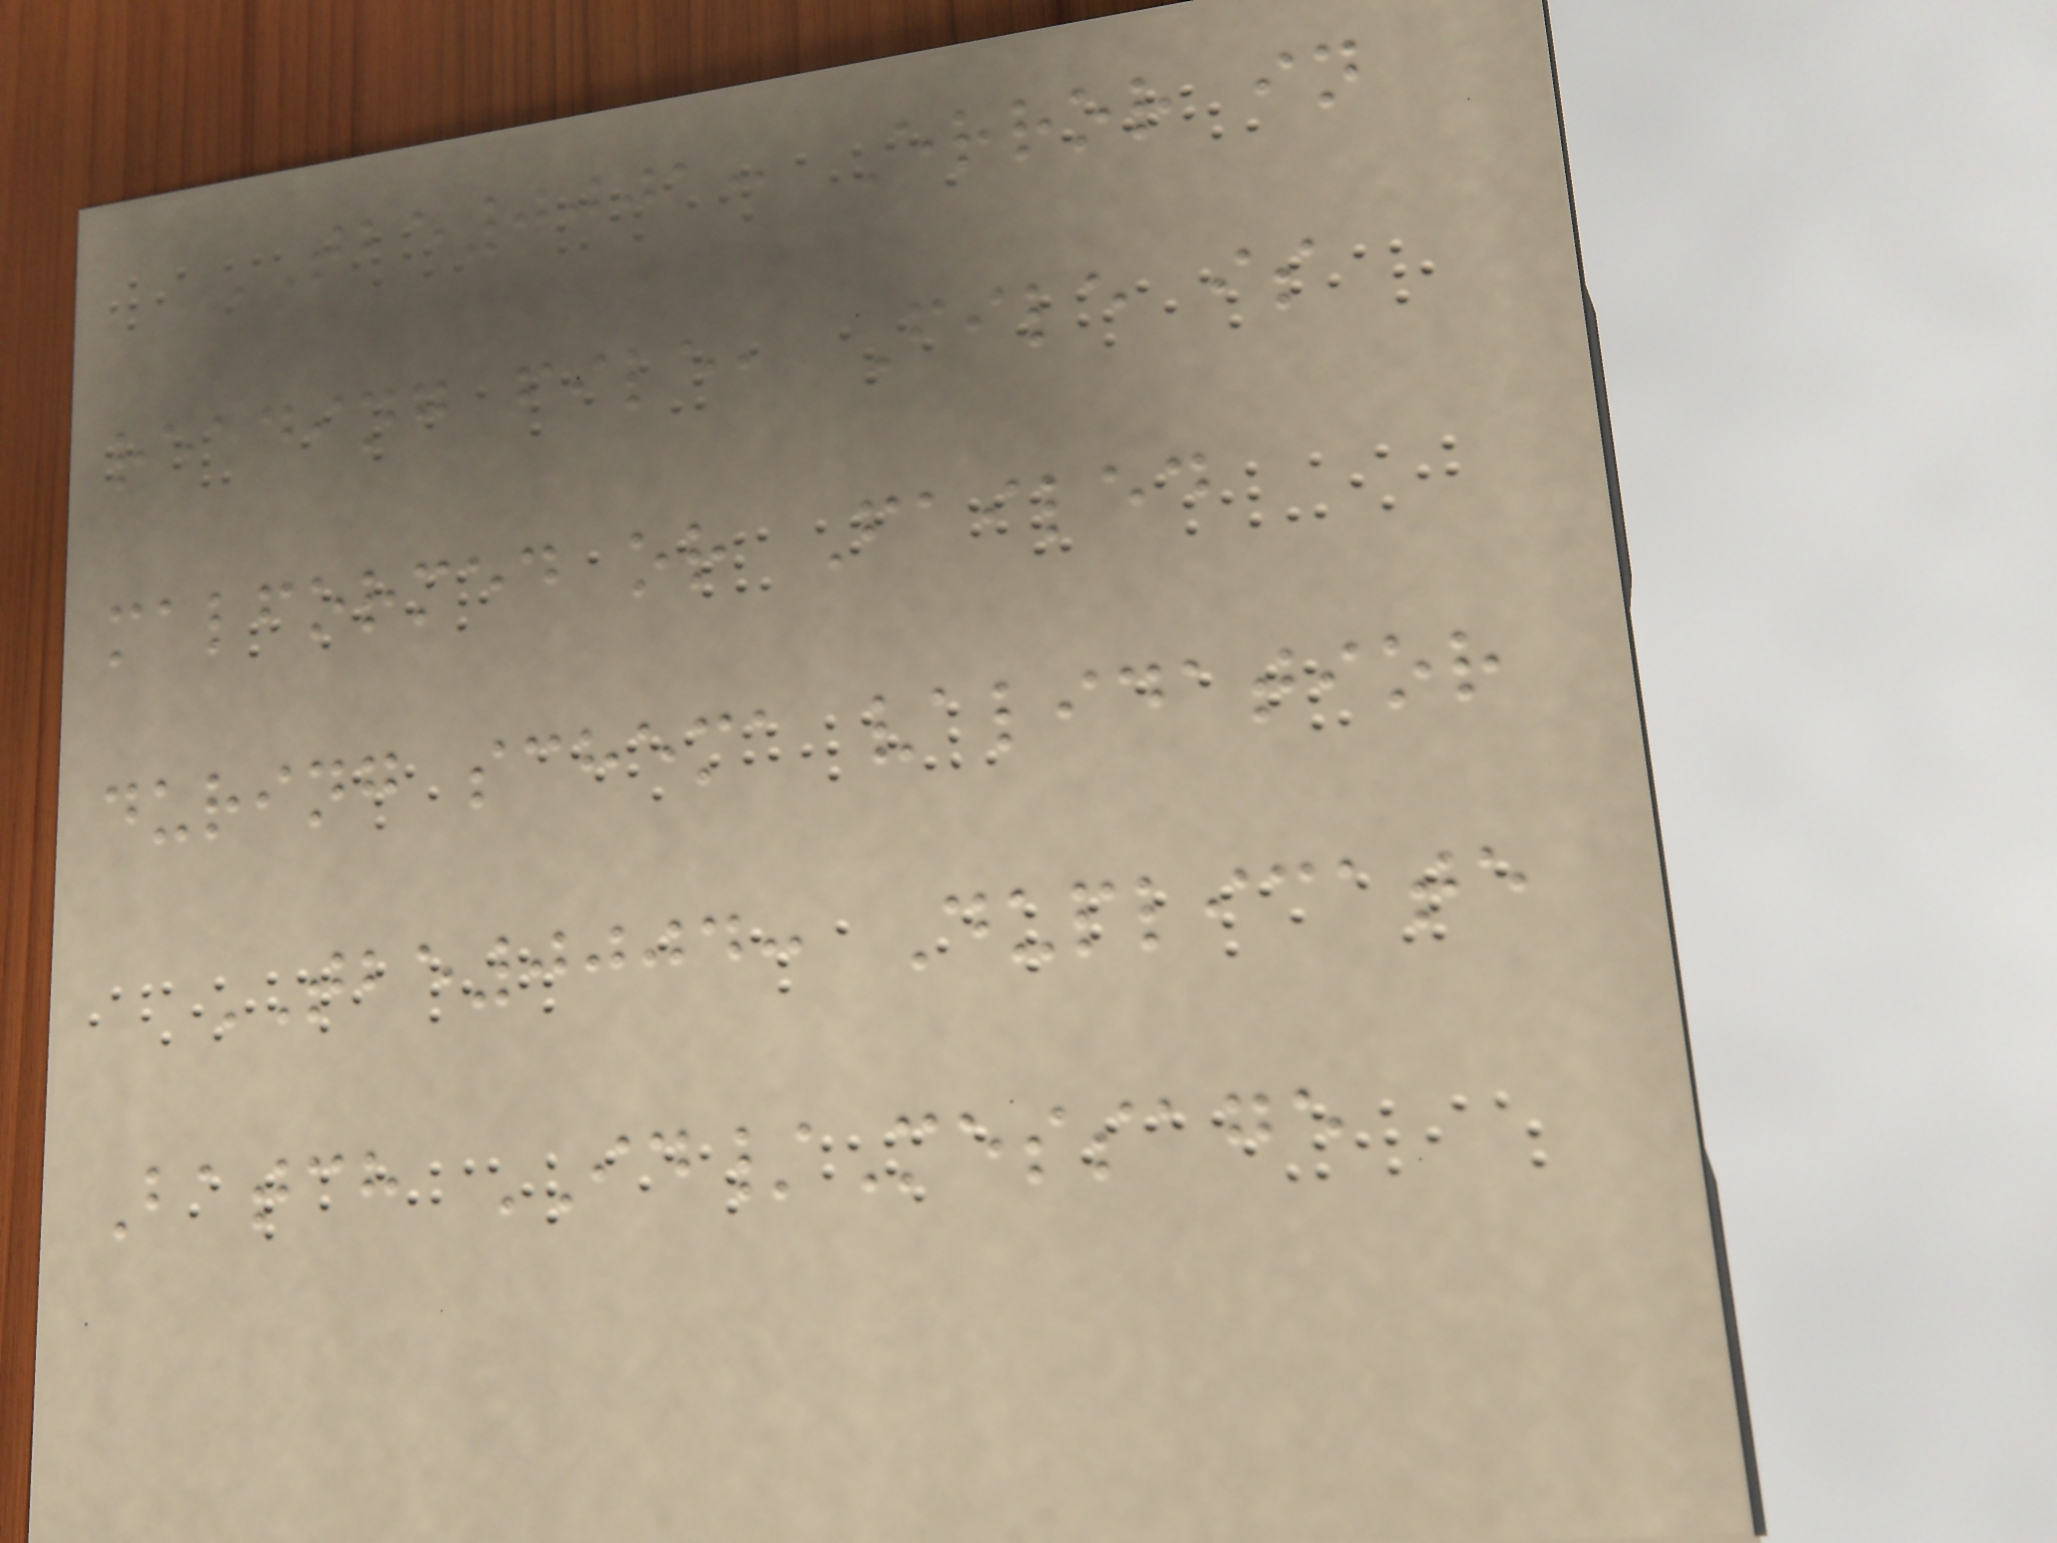TBE0001: Error in
reading file, File is
malformed or Failed
during schema validatior
TBE0004: Duplicate
Batch ID/Message
